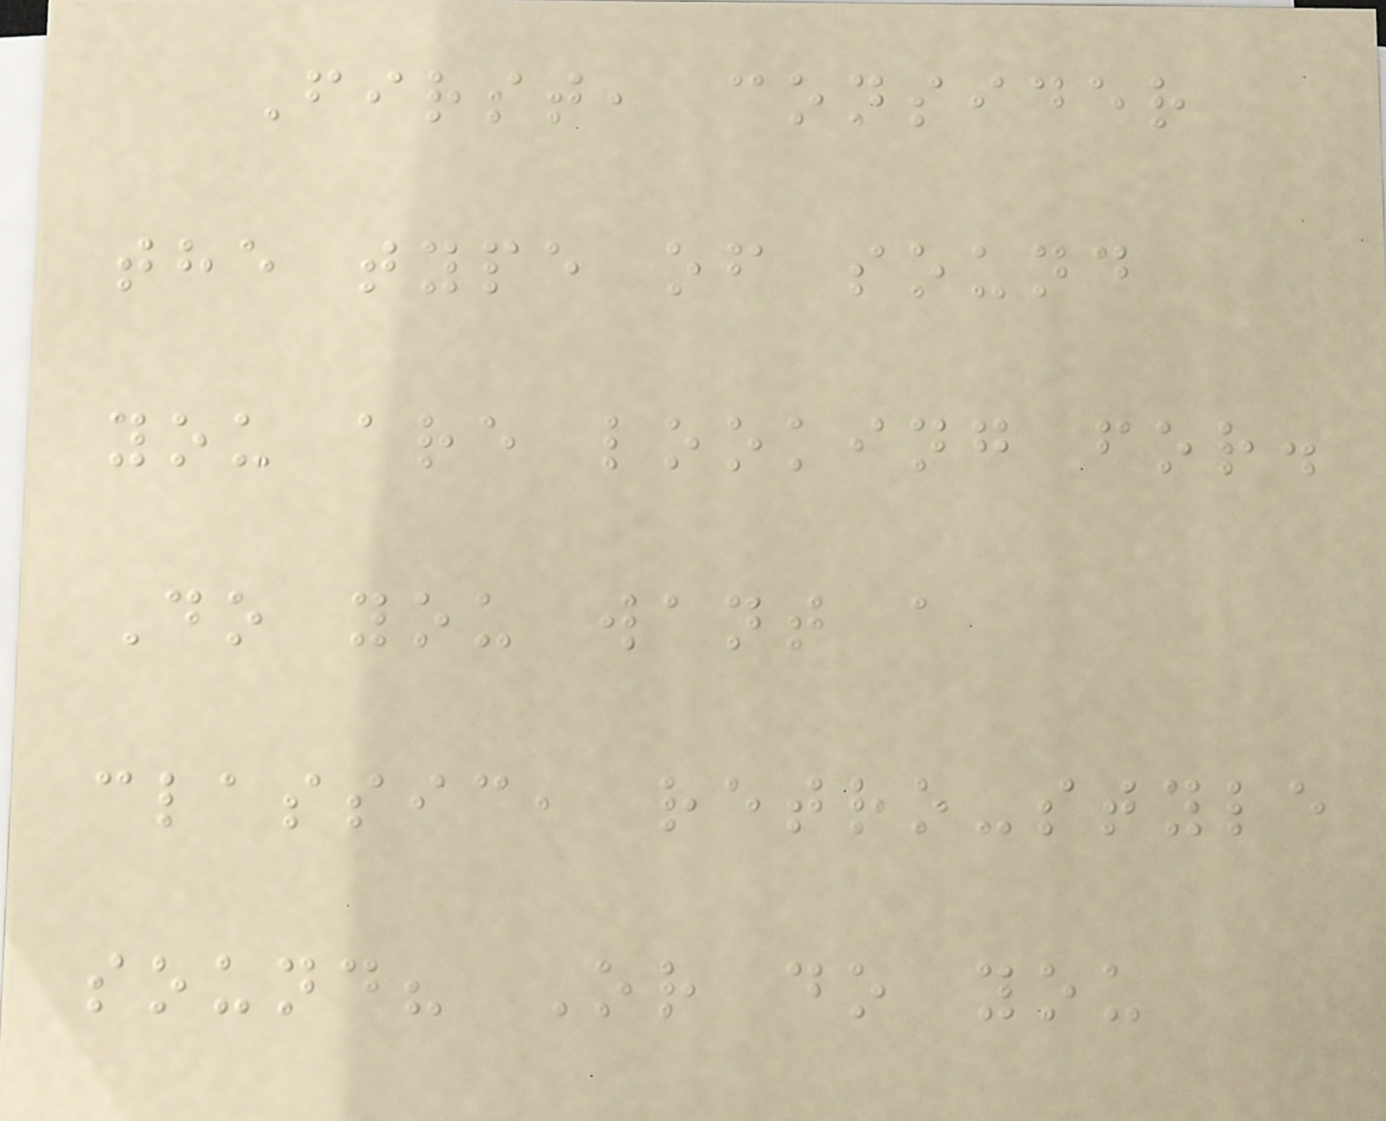First, consider
the type of sound
you are looking for.
Do you want a
classic, retro-style
sound? Or do you
